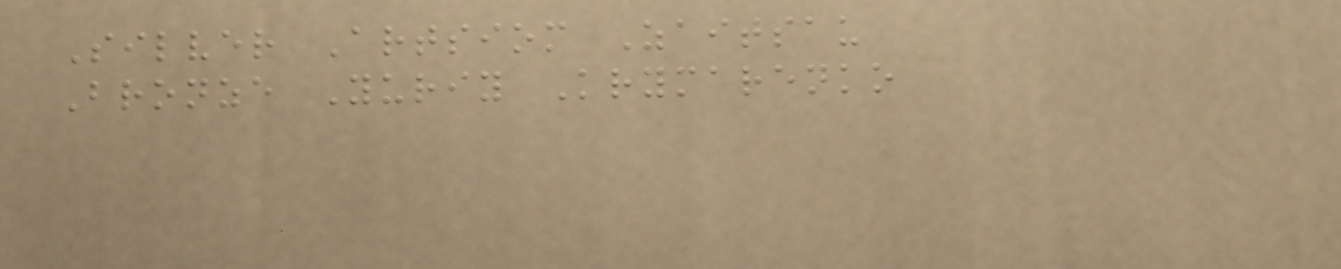Silver Artsiom Zaitsau
Bronze Yuriy Krymarenko
